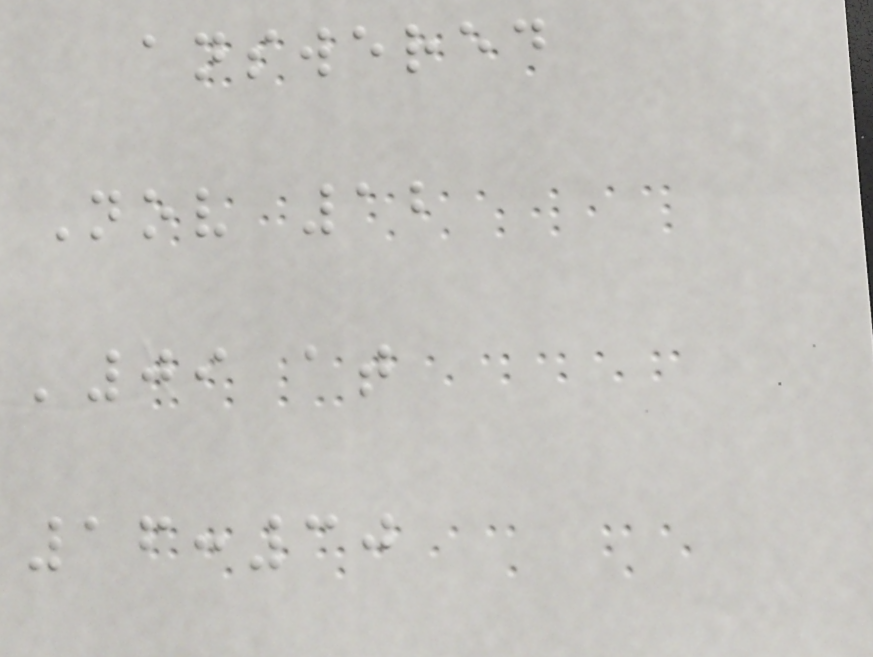answered
Nov 12
'09 at
16:30
